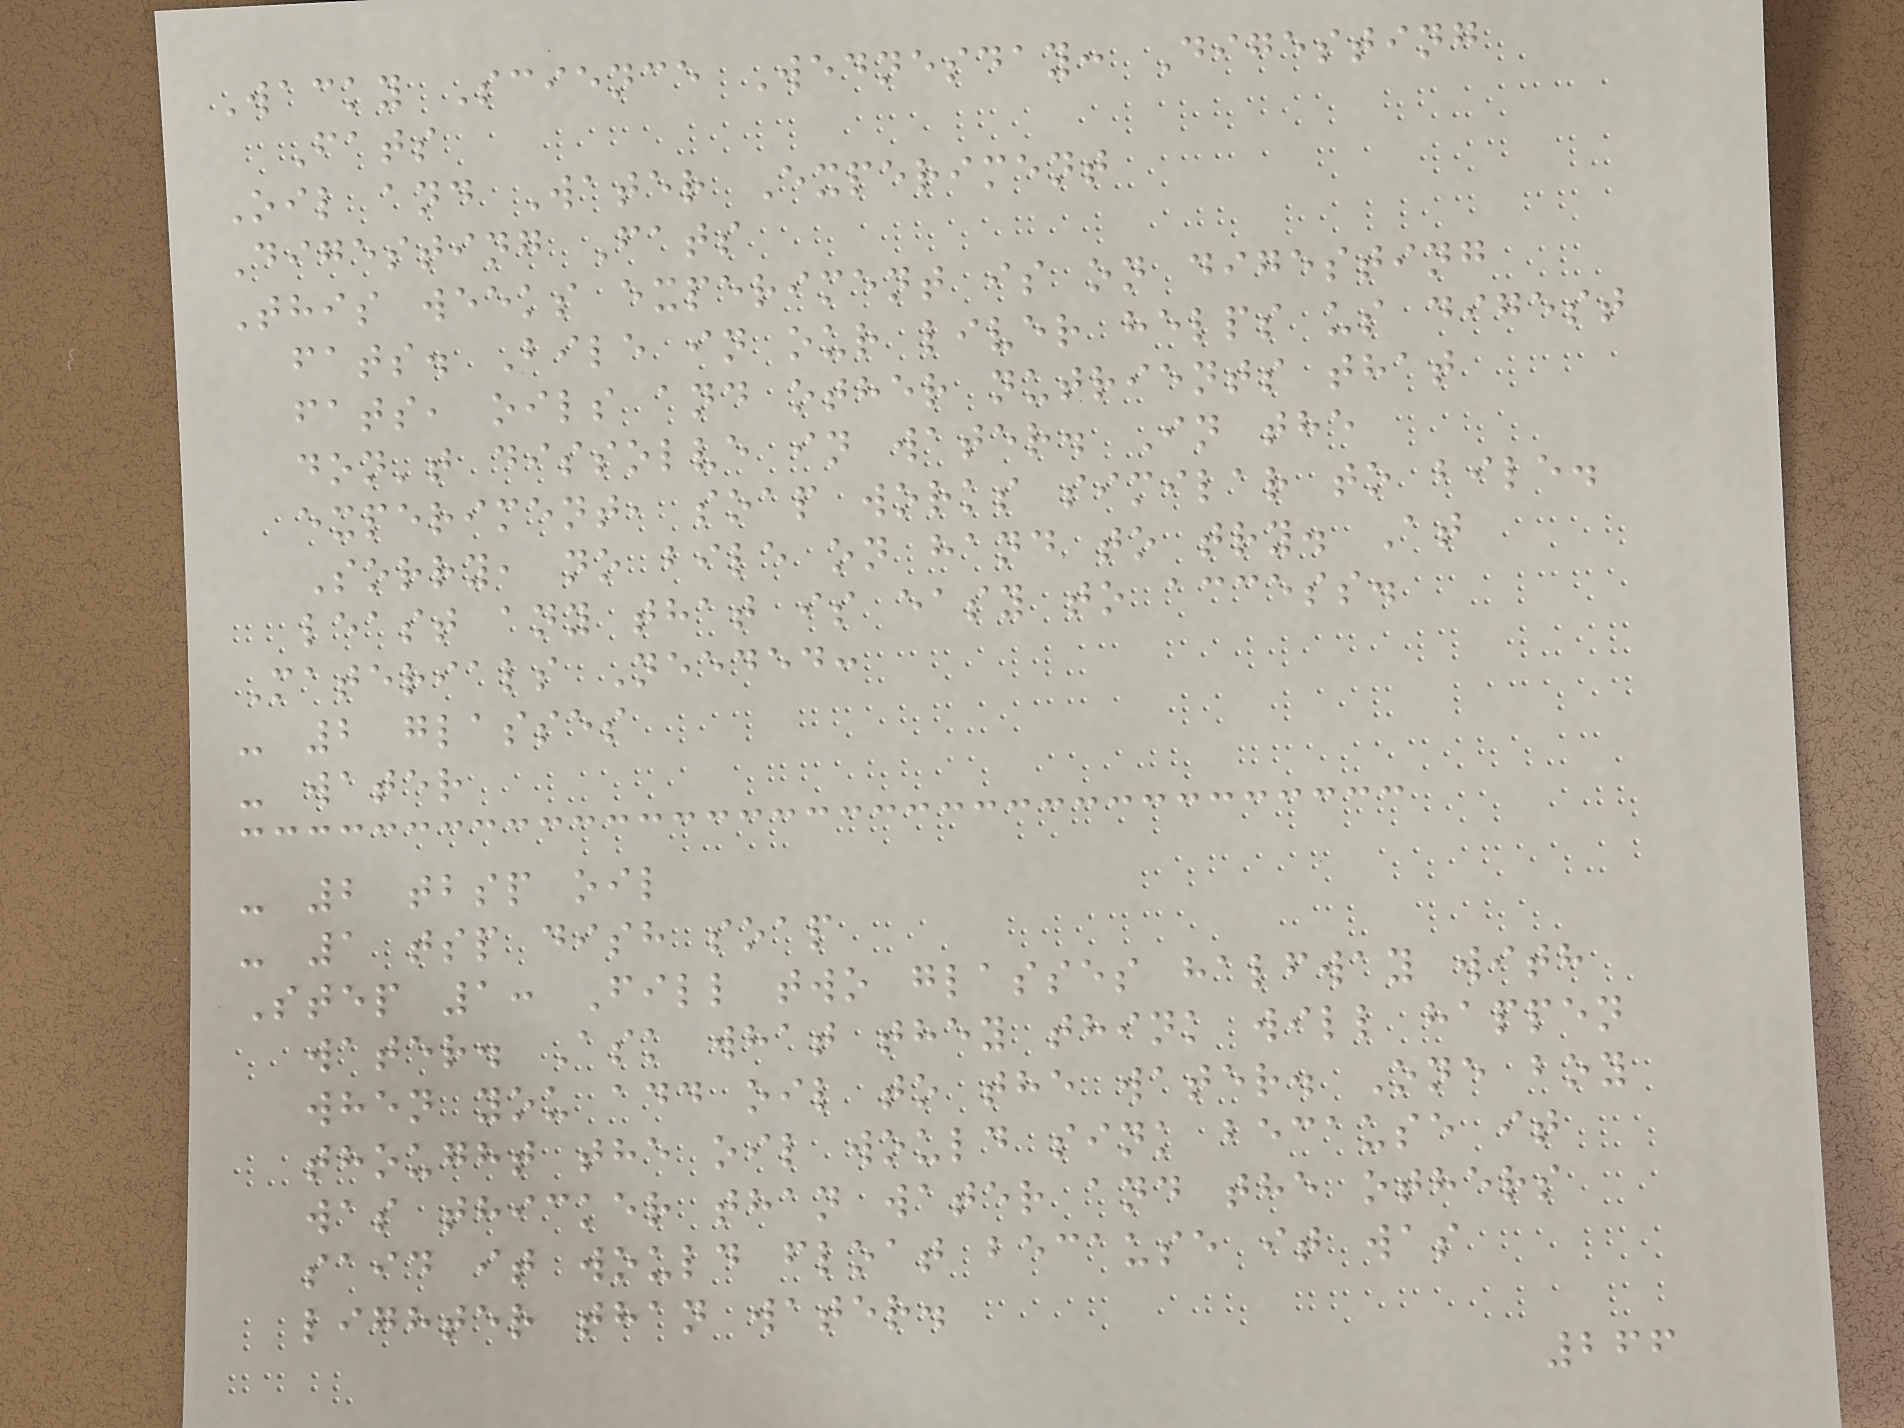Wacky Science Wednesday: Digesting
Fats
Oil and Water Experiment
Digesting Fats
This weeks experiment is on digesting
fats. Bile in our liver helps us digest
fats, oils and other nutrients that
don't dissolve in water. In the
experiment, soap works similar to bile.
Sorry, no bile on hand to try. At
least any that is easy to access.
Materials Needed:
- 2 glasses
- water
- 2 tbsp oil
- 1 tsp dish soap
Step 1: Fill two glasses halfway with
water. Ask what they think will happen
when you add oil to the water. One boy
thought the oil would sink because it
was thicker than water and the others
said it would float because it was
lighter than water.
266
